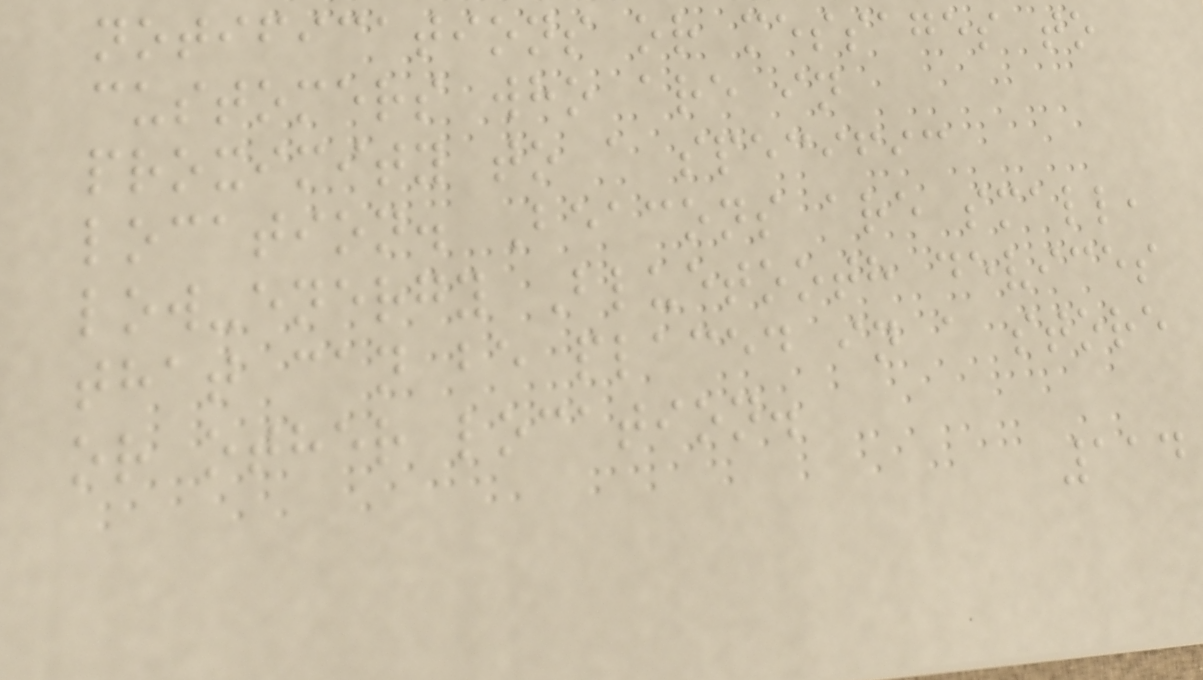notifications or messages to
customers who are in
proximity to a specific
location. Beacons are small,
low-energy Bluetooth devices
that can be placed in a store
or other location.
114
